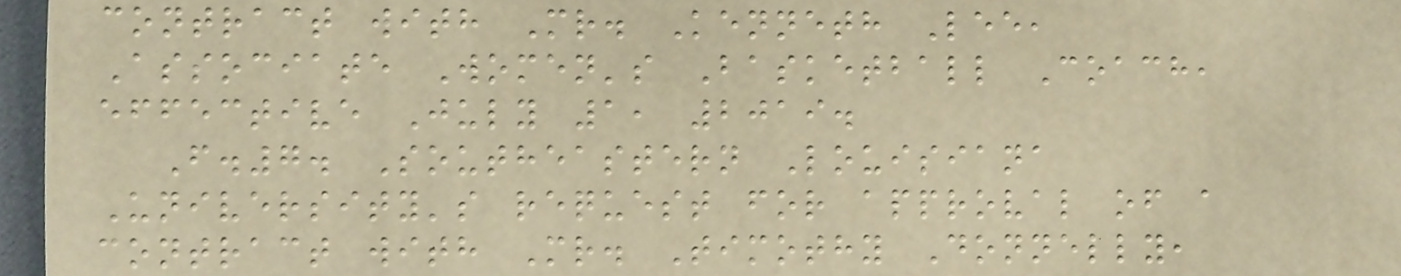contract with Mr. Kenneth Lee,
Associate Women's Basketball Coach,
effective July 1, 2019.
F.7. Southeastern Louisiana
University's request for approval of a
contract with Mr. Timothy Donnelly,
